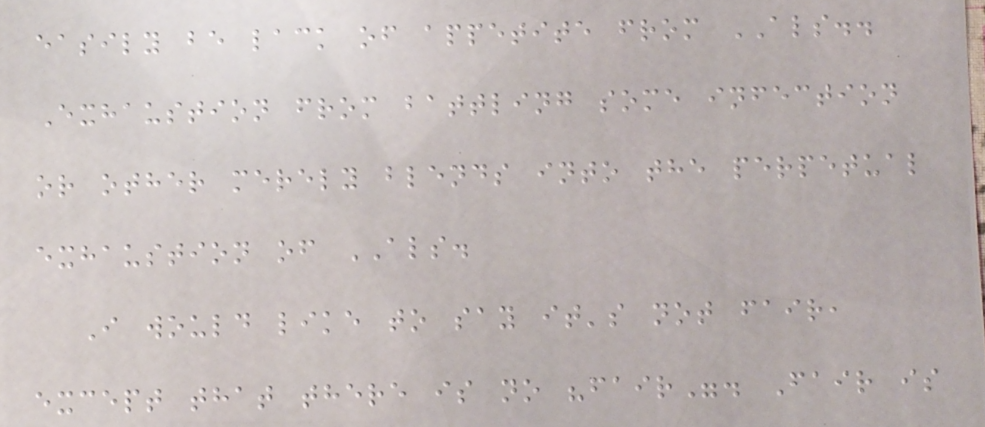easily be lack of appetite from ALS..
Exhaustion from battling some infection
or other merely blends into the perpetual
exhaustion of ALS.
I would like to say it's not fair,
except that there is no "fair". Fair is
